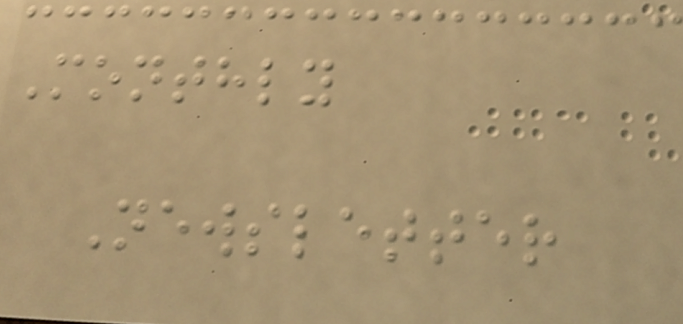Monthly
Newsletter
